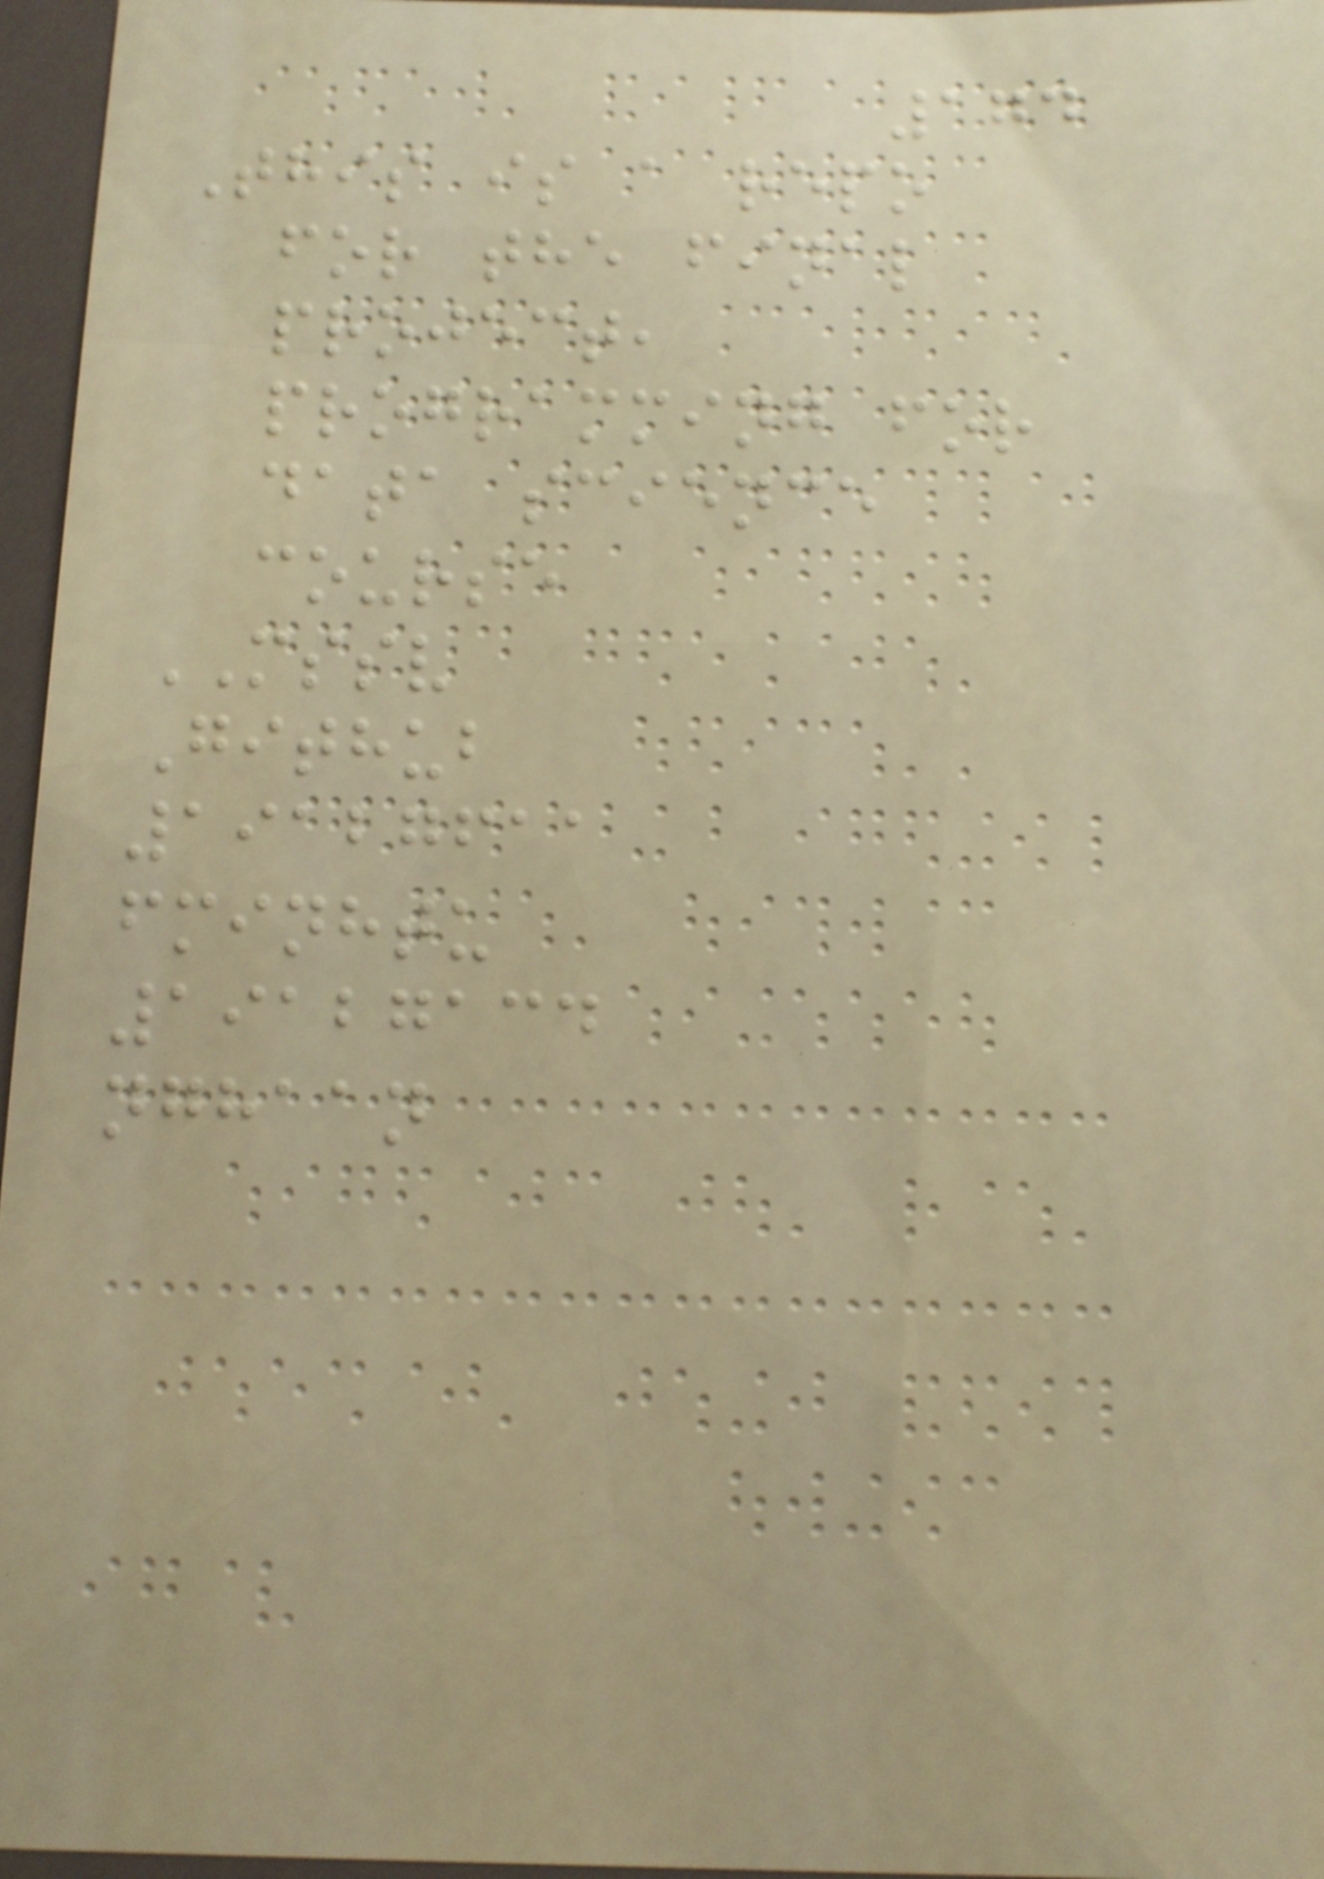174
This is a repo
for the final
project,
programming for
data science
course
MSSV
Github
19127611
fminhtu
19127134
nghaan
